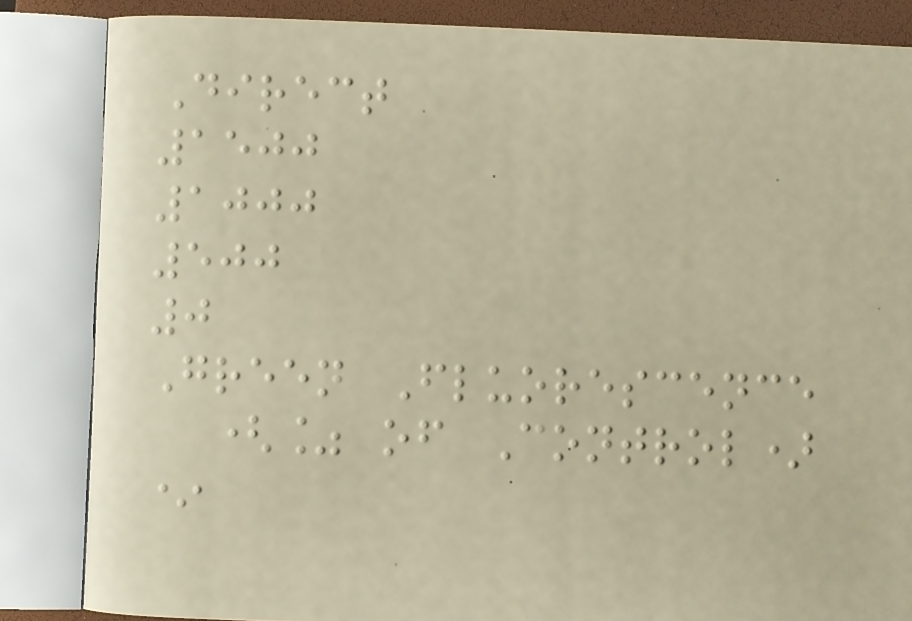Direct
1500
1000
500
0
Green Fluorescence
(% of Control)
*
